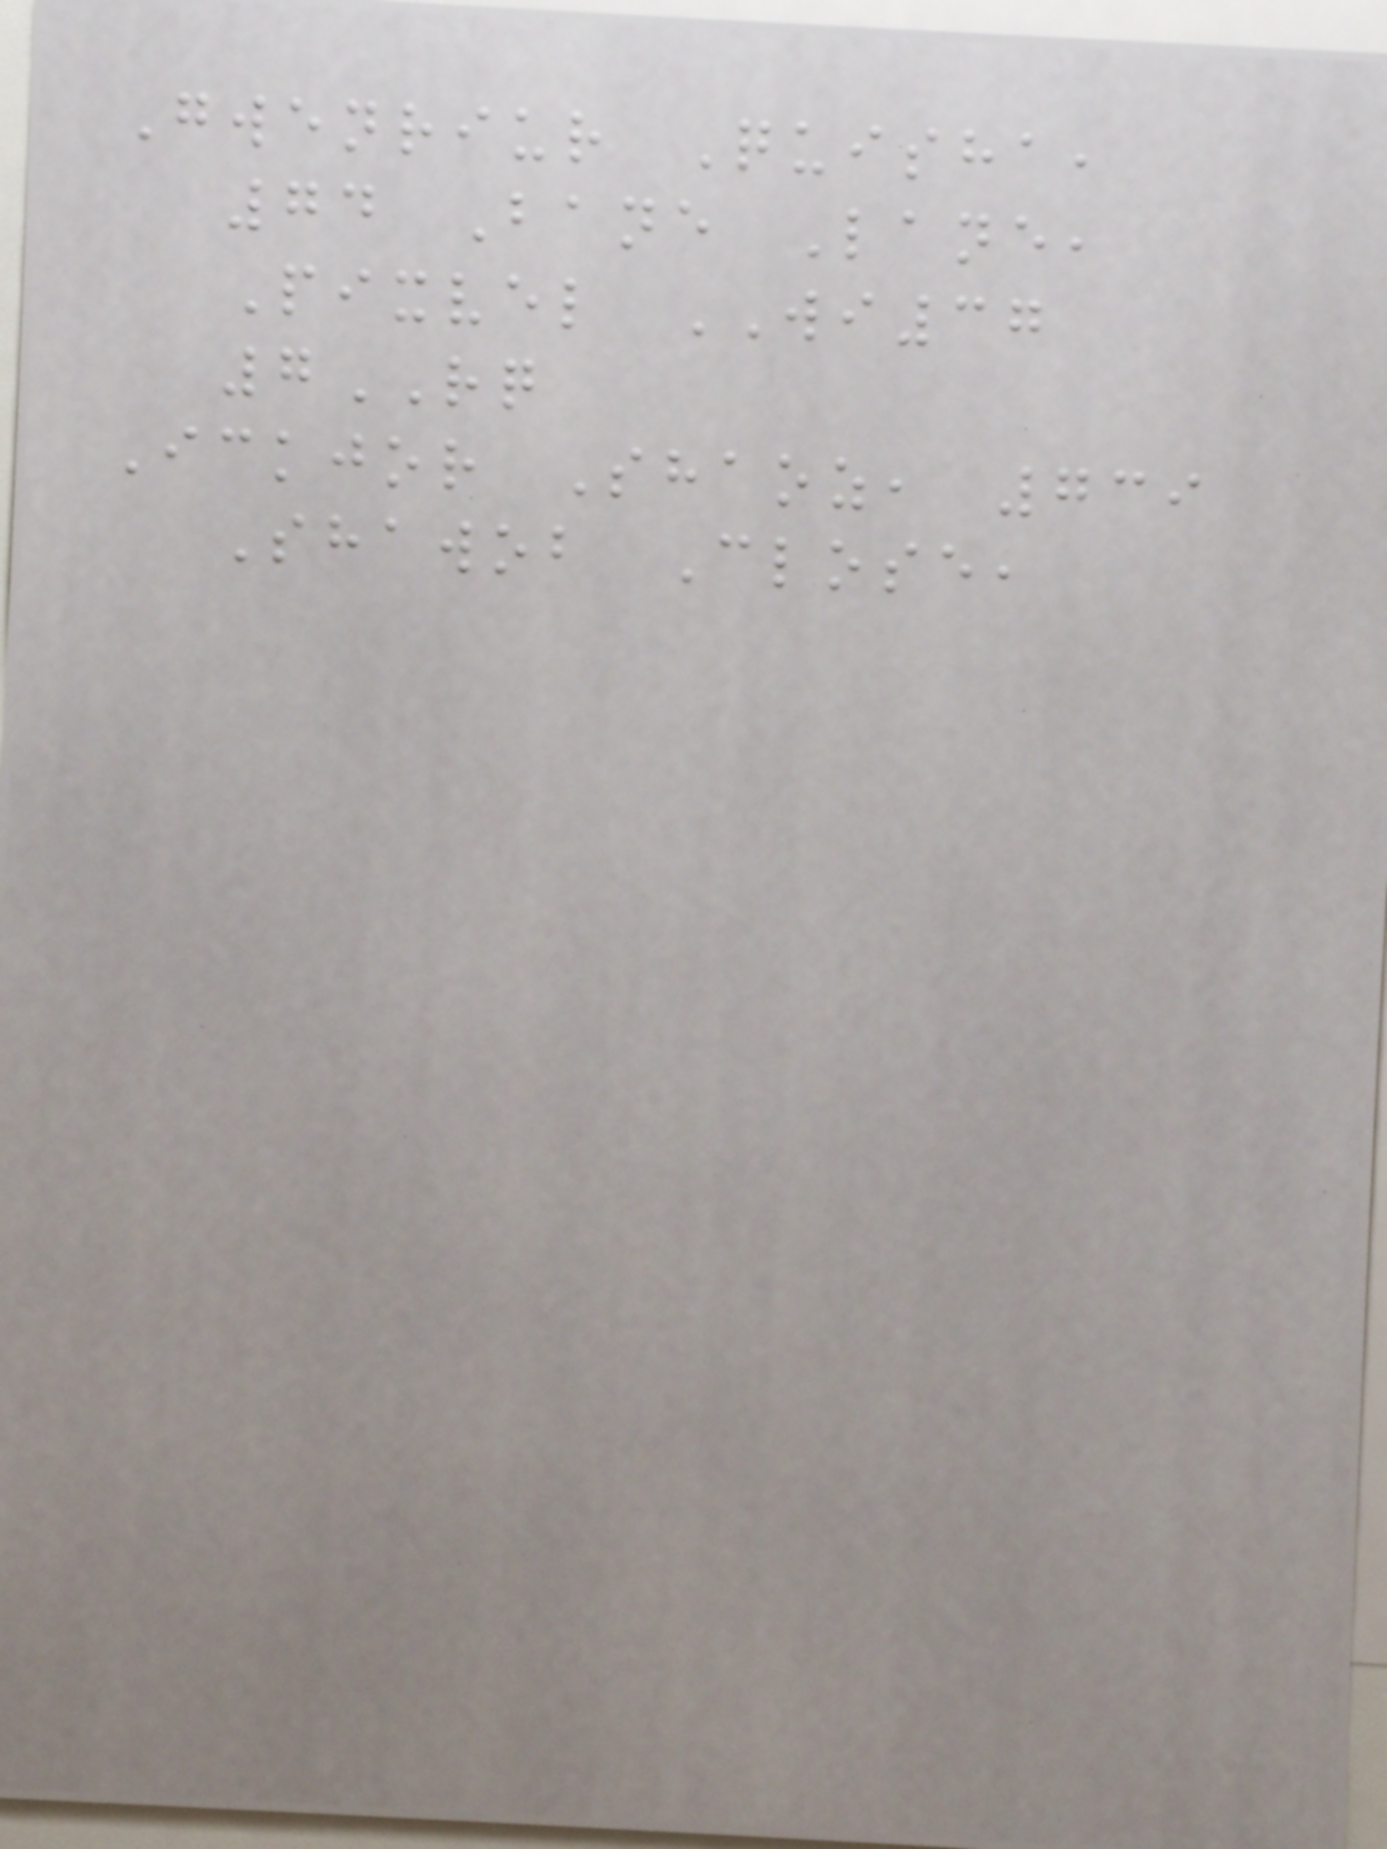Gwenriur Quisha,
74 Bane Lane,
Pixvel WI37
7RQ
Ickjor Shaoz, 739
Shawob Close,
